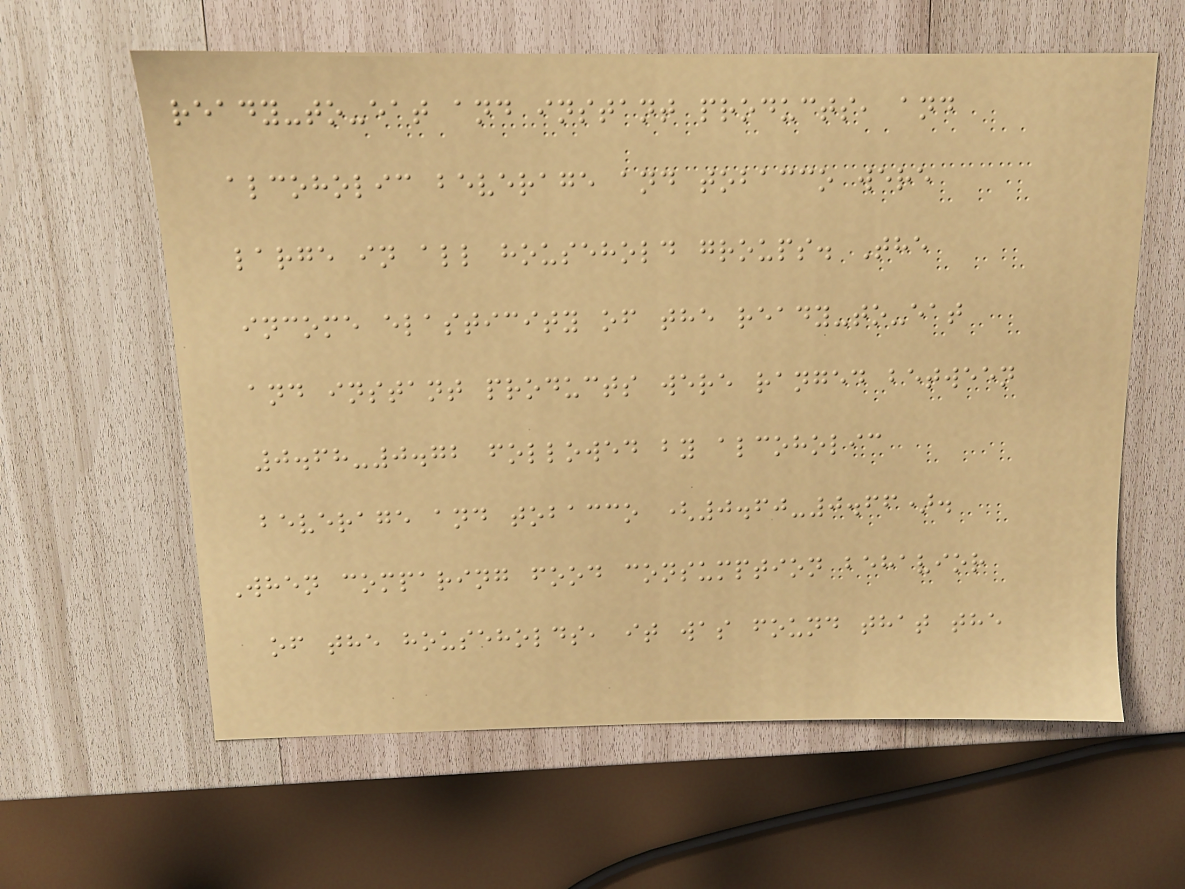ready-to-eat and instant products, and
alcoholic beverage and tobacco were
large in all household groups. The
income elasticity of the ready-to-eat
and instant products were ranged between
0.68-0.72 followed by alcoholic
beverage and tobacco (0.60-0.66).
When comparing food consumption behavior
of the households, it was found that the
